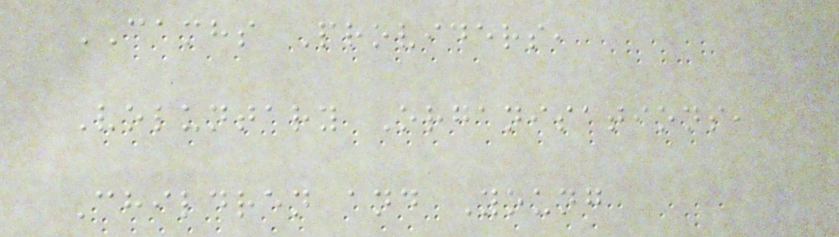CAMHS Providers,
Voluntary Organisations,
Children and Young
